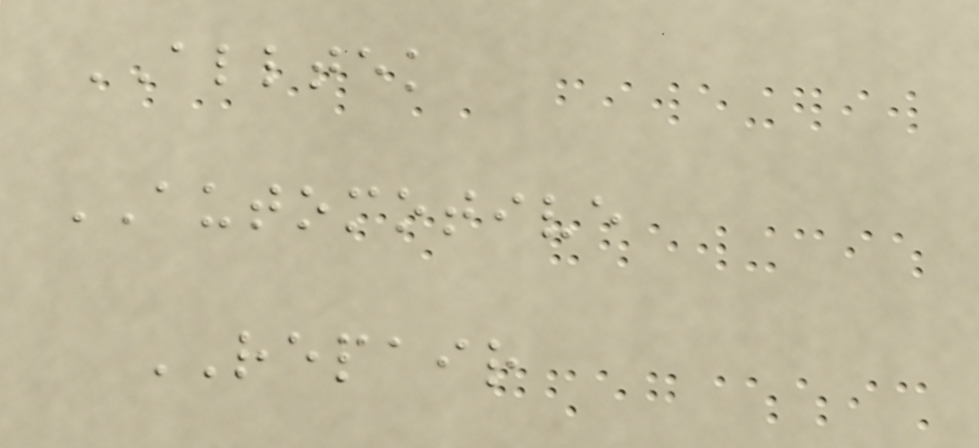ALLTEK
AUTOMOTIVE
REPAIR
